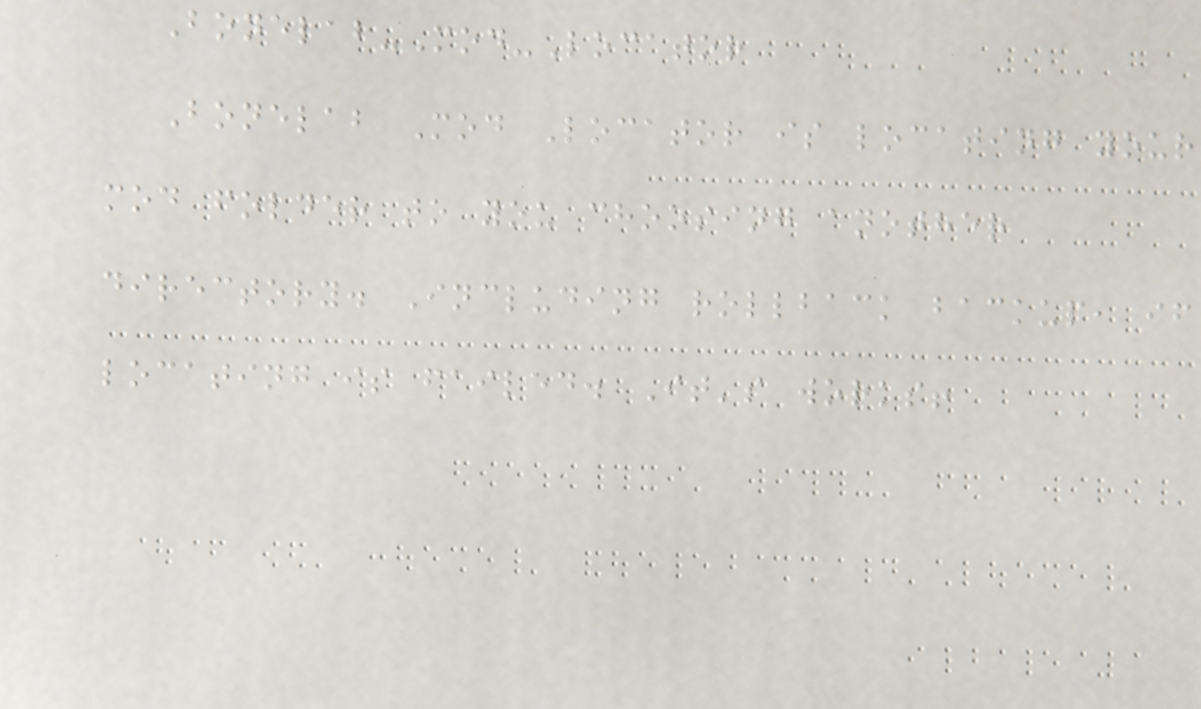Bonelab-Mod-Locator
Bonelab Mod Locator is locating your
mod folder to you choosing another
directory. Including rollback backup, if
locating is failed. It's works!
